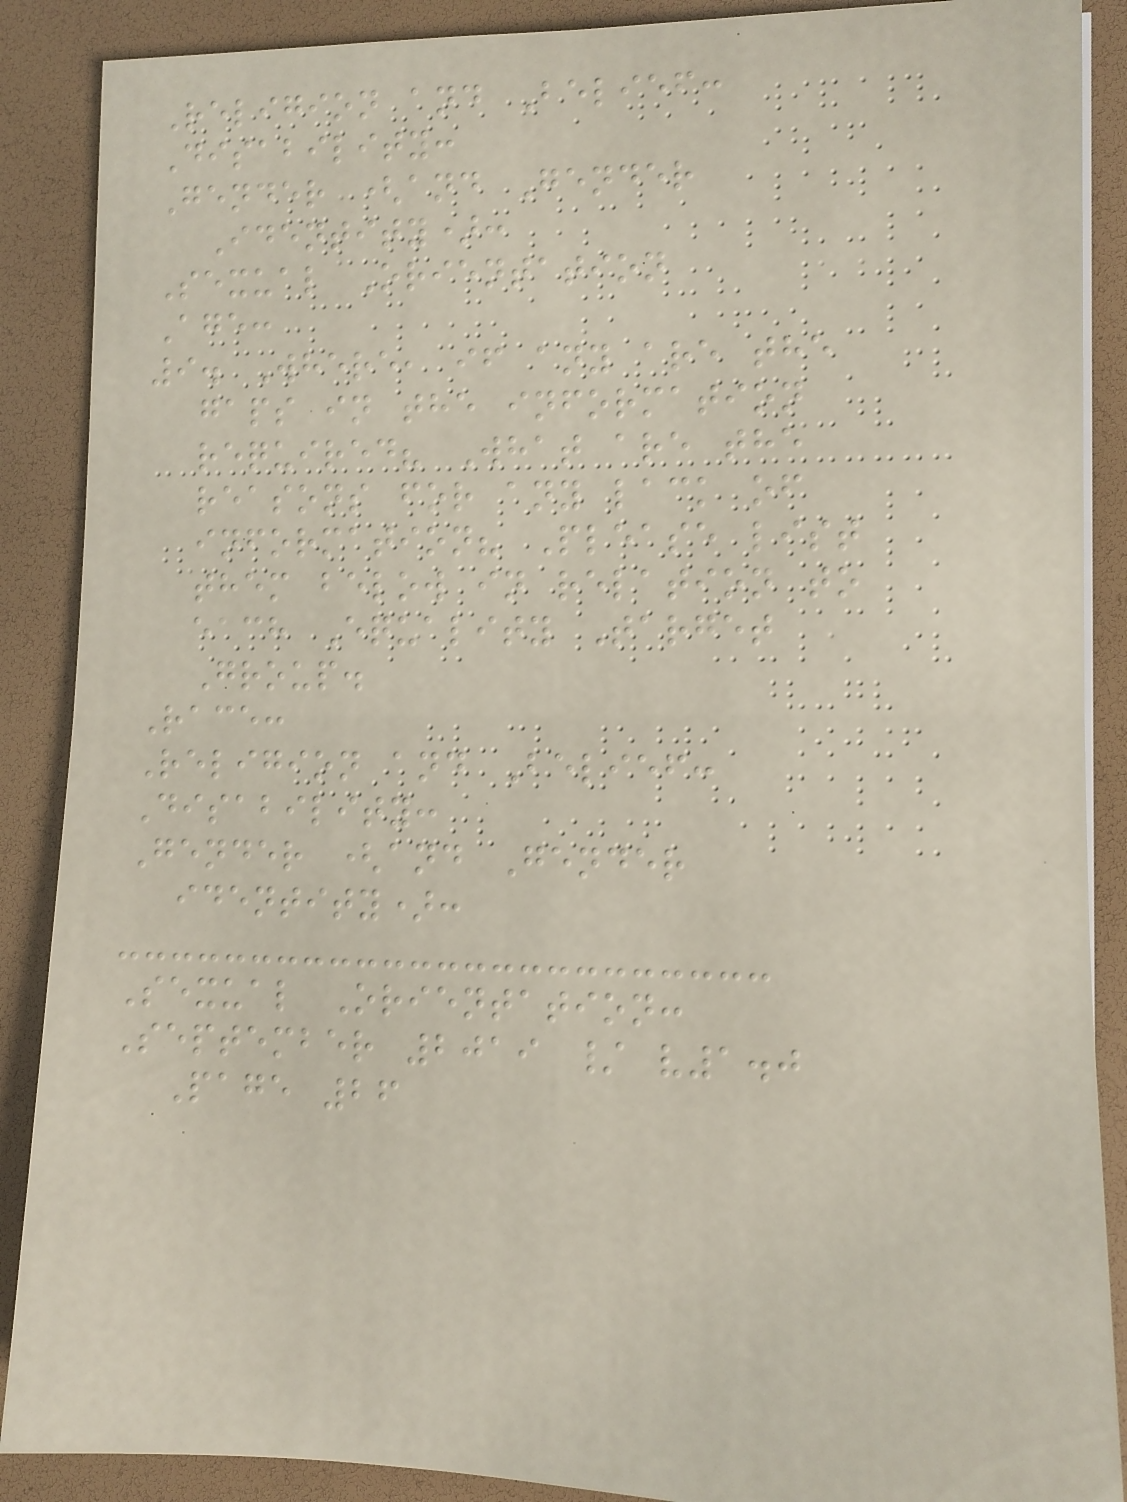Religion and Belief:
Disability:
Gender (and Gender
Identity):
Sexual Orientation
Age:
9. Where, if any are the
gaps in the information
required? What are the
reasons for any lack of
information? Please list
them below in relation to
each Equality Target
Group.
Race:
Religion and Belief:
Disability:
Gender (and Gender
identity):
Sexual Orientation:
September 2019 / v1.0
Page 26
